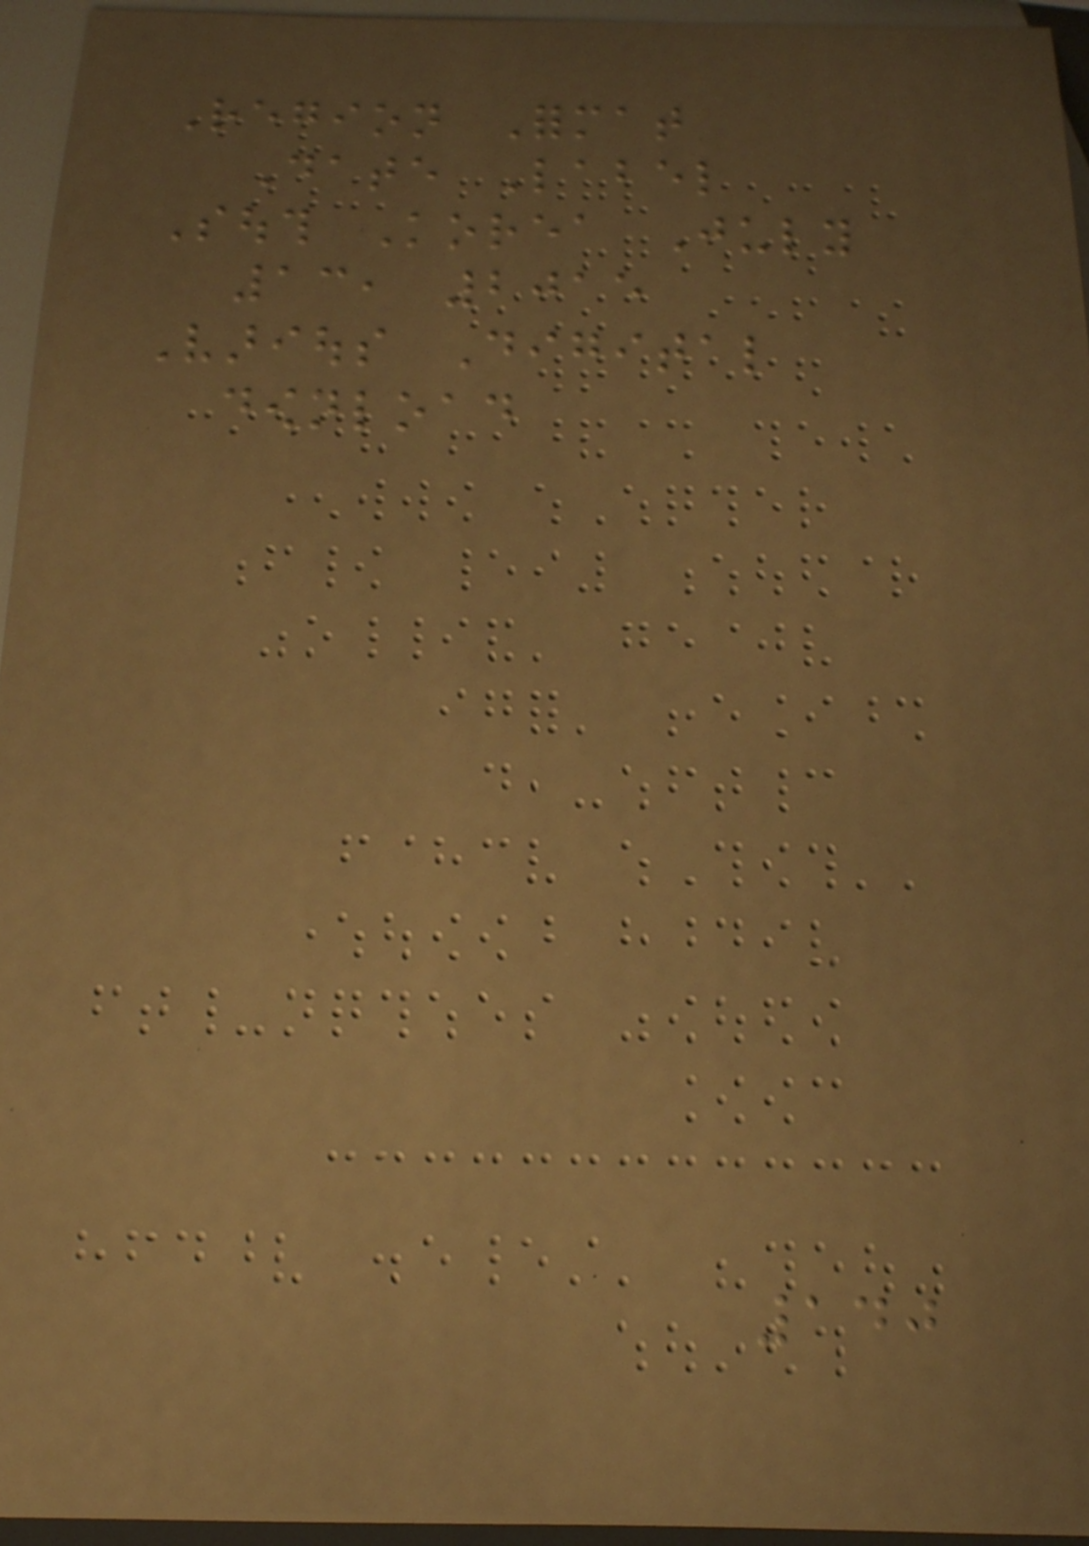Region Format
Date Label
South Korea July
13, 2015
Various Digital
download
140
